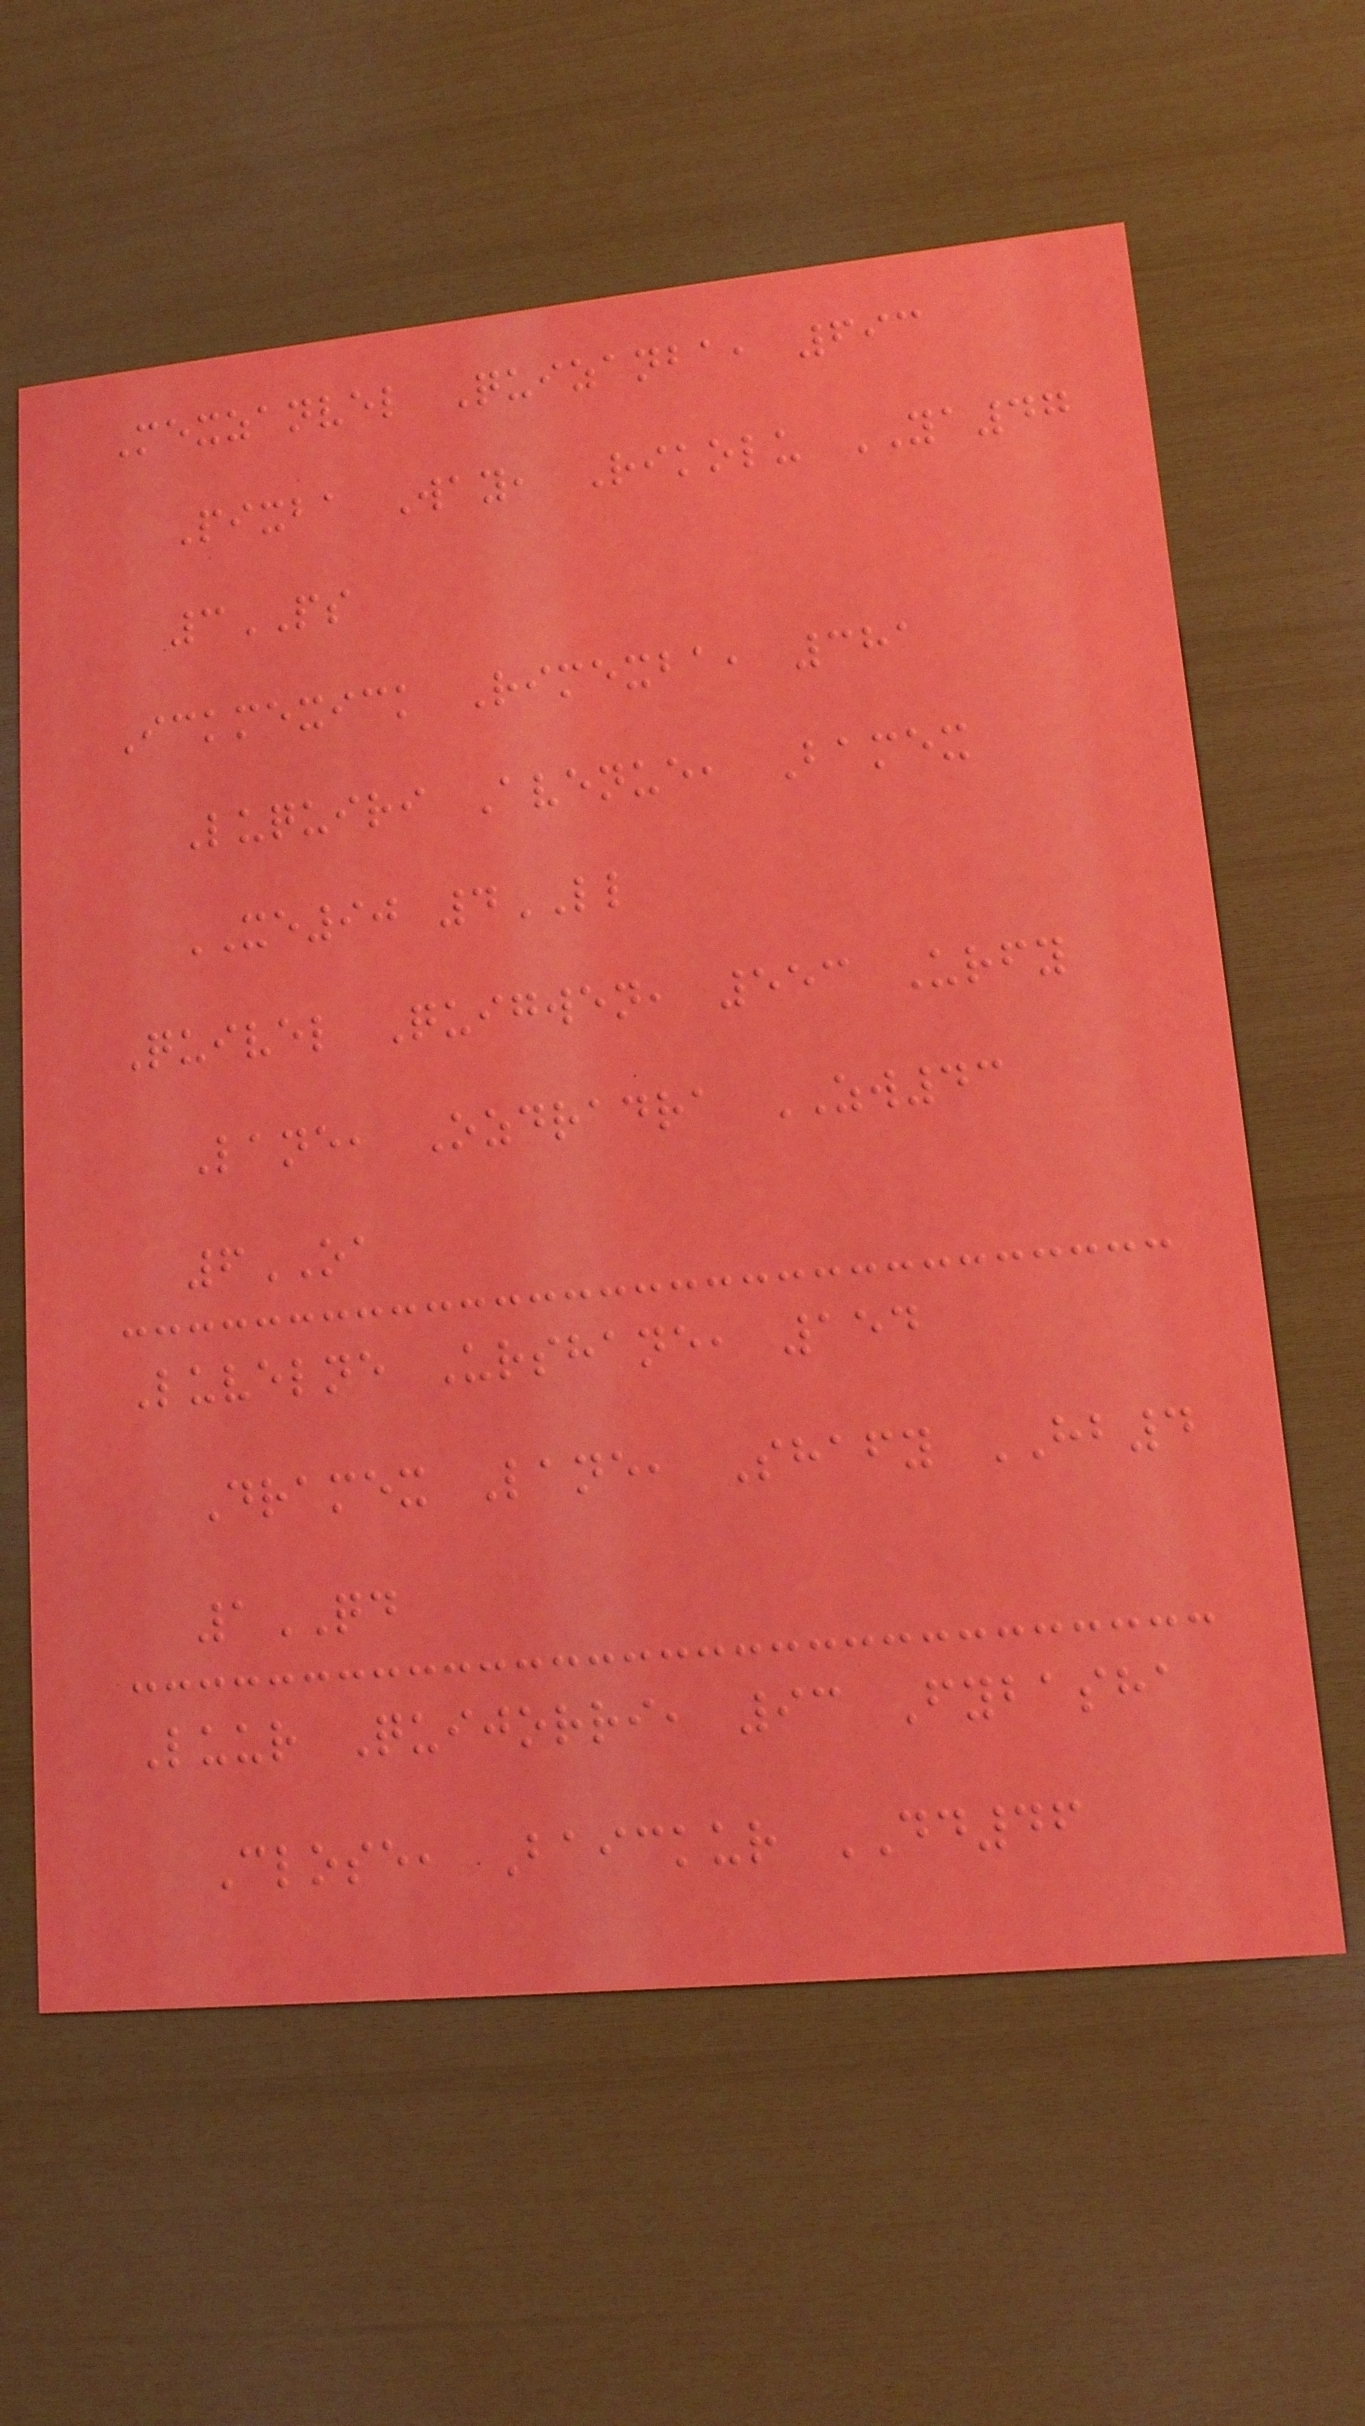Mexzanvel Quizanba, 693
Pixba Way, Rikolu YA47
3PS
Ickmexick Rimexba, 381
Luquiri Avenue, Bamex
XE90 4LL
Quivel Quigwen, 553 Urfy
Lane, Ozdradra ZW43
6OA
Luvelne Urshane, 154
Dramex Lane, Shafy HB4
1QD
Luur Quijorri, 93 Fybasha
Close, Baickur DD46
